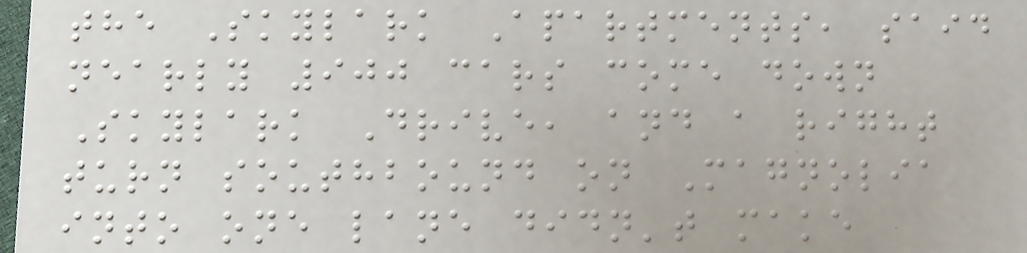the Skylark Apartments, said
nearly 900 cars come down
Skylark Drive, and a right
turn southbound on Magnolia
into one lane didn't make
